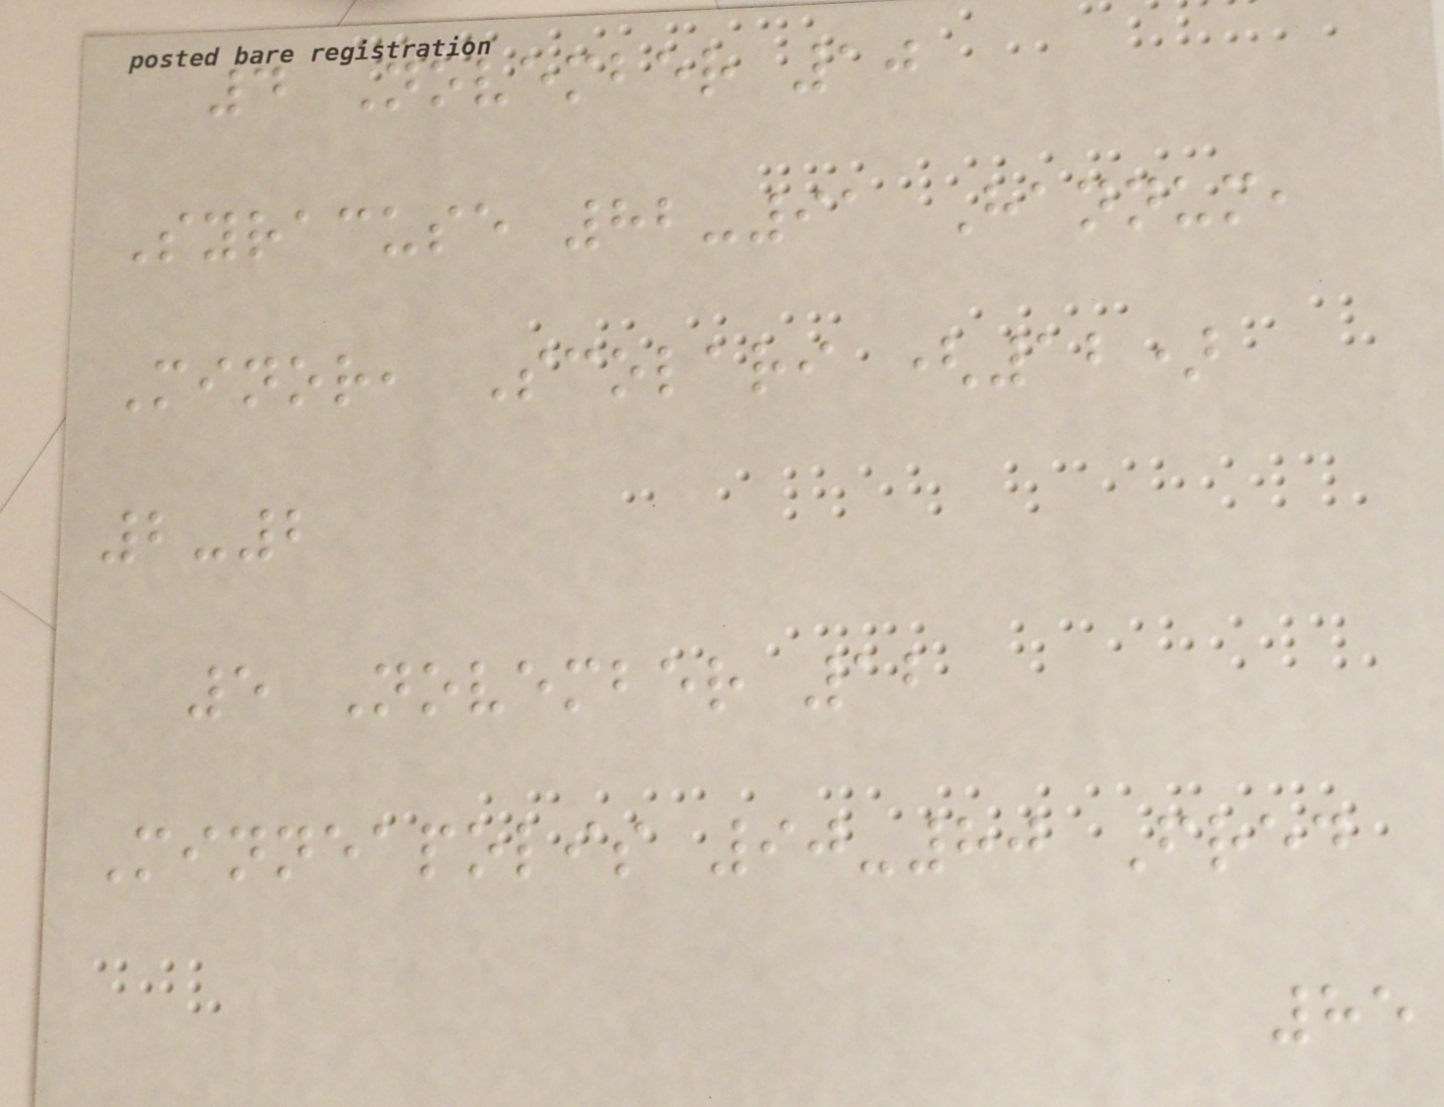4 November 10
Syracuse 82-91 Hannum,
Minor, Scolari (12)
2-2
5 November 12
Minneapolis 90-80 Fred
85
